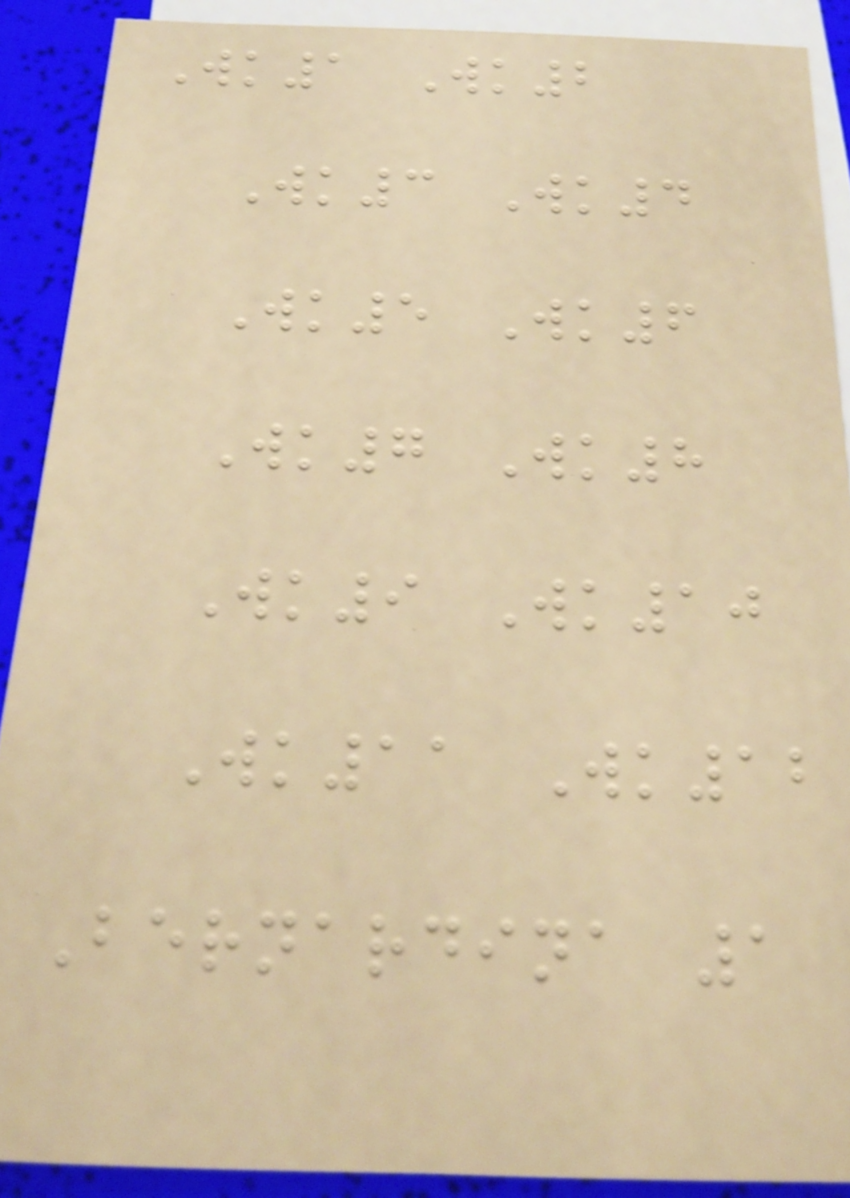Wk1 Wk2
Wk3 Wk4
Wk5 Wk6
Wk7 Wk8
Wk9 Wk10
Wk11 Wk12
Bernardina 1
